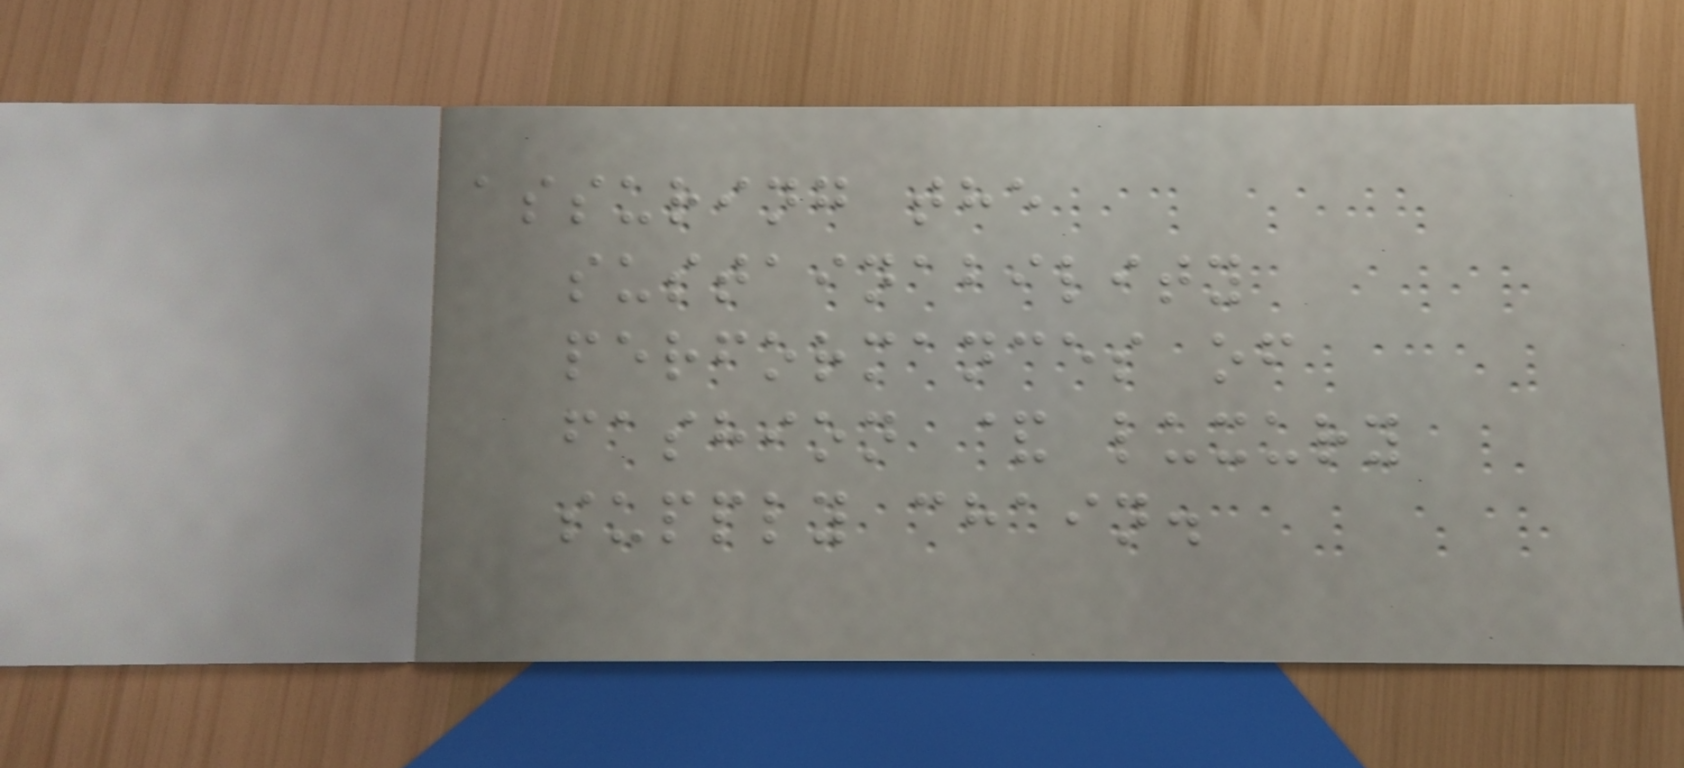assuring the
sustainability
performances of
fashion & luxury
supply chain.
